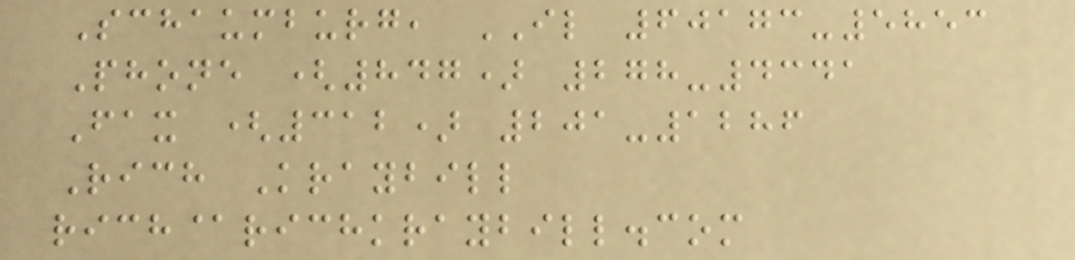Schaumburg, IL 60173-5853
Phone (847) 278-4341
Fax (312) 201-1286
Rich Kraybill
rich@richkraybill.com
